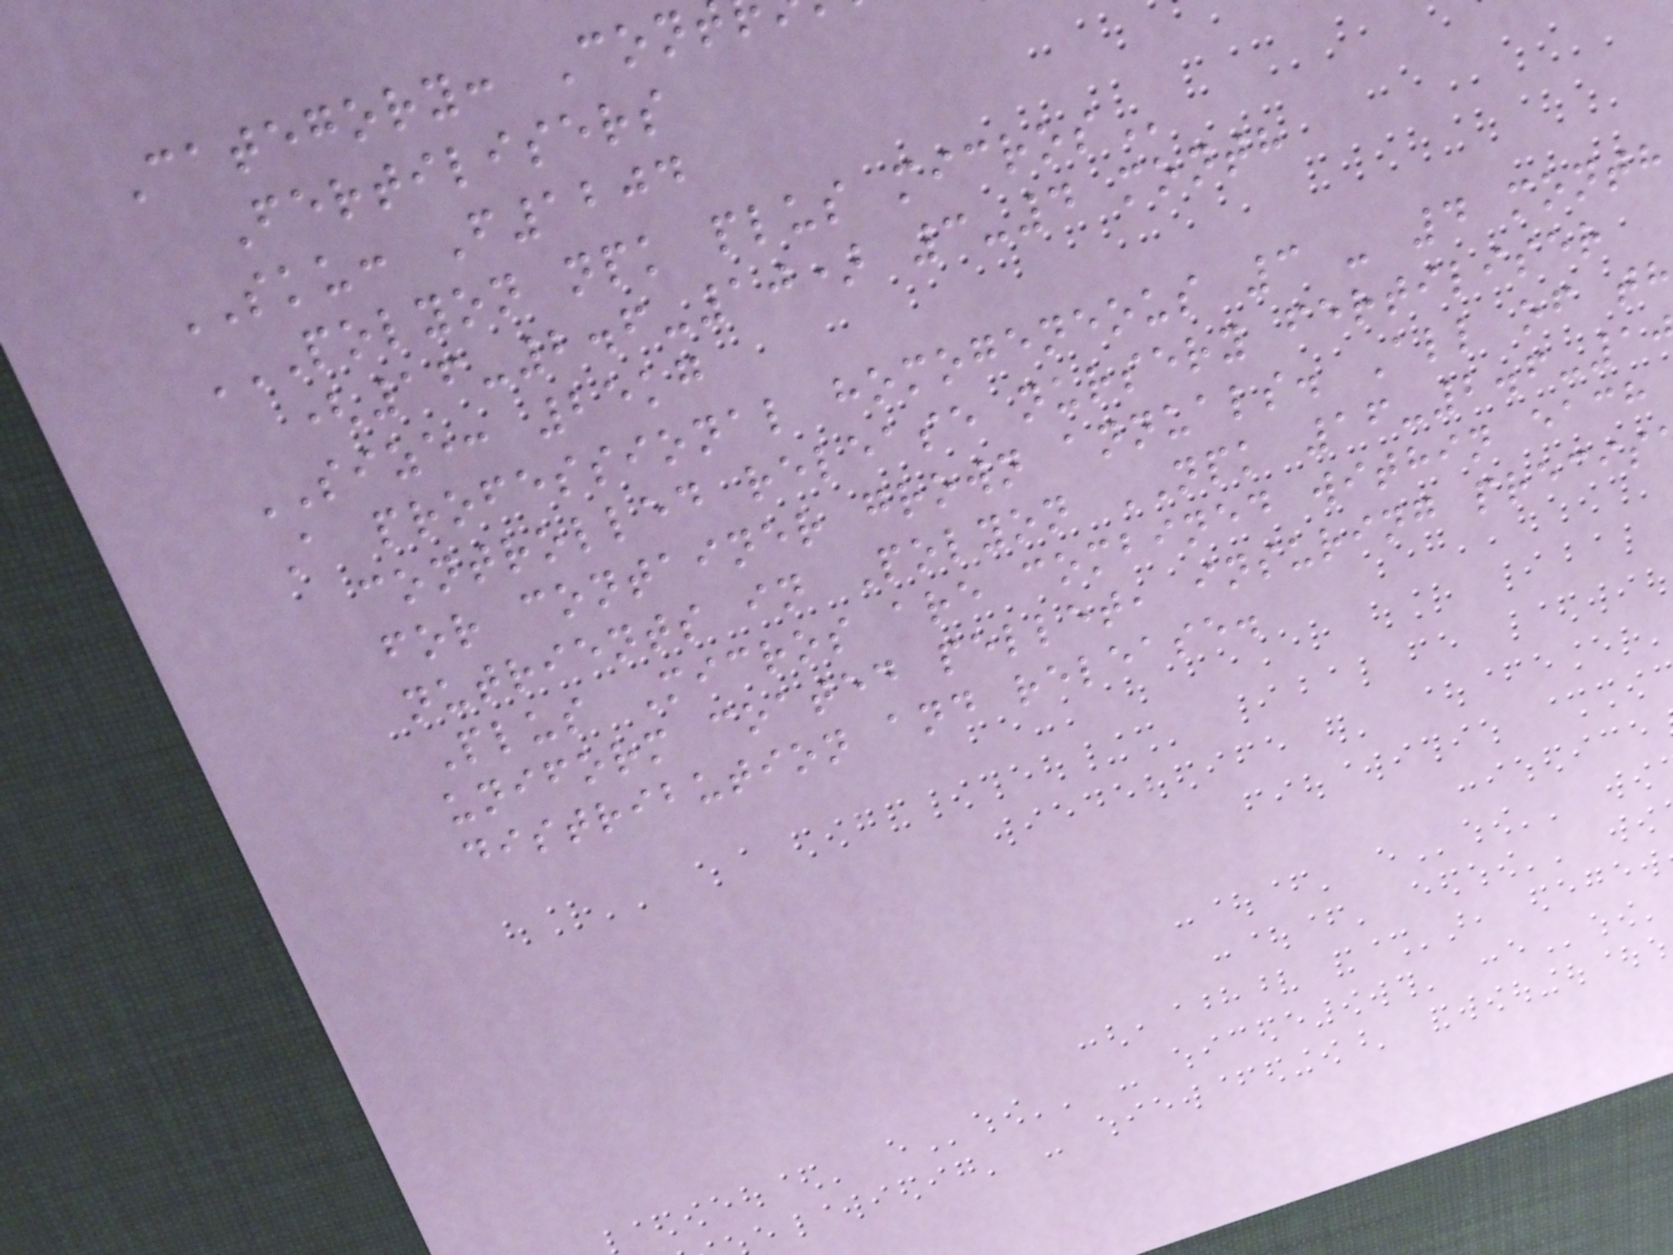Category: Con
Fertilisers
SKU: F1204
POLYON NPK PLUS MICROS
(16-2.6-10) 3-4 month
SIZE: 25kg
A professional homogeneous 3 - 4 month
controlled release nursery fertiliser
for container grown annuals. All of th
nutrients in Polyon NPK 16-2.6-1
Plus Micros are combined within each
uniform coated pellet, insuring precis
distribution and release.
